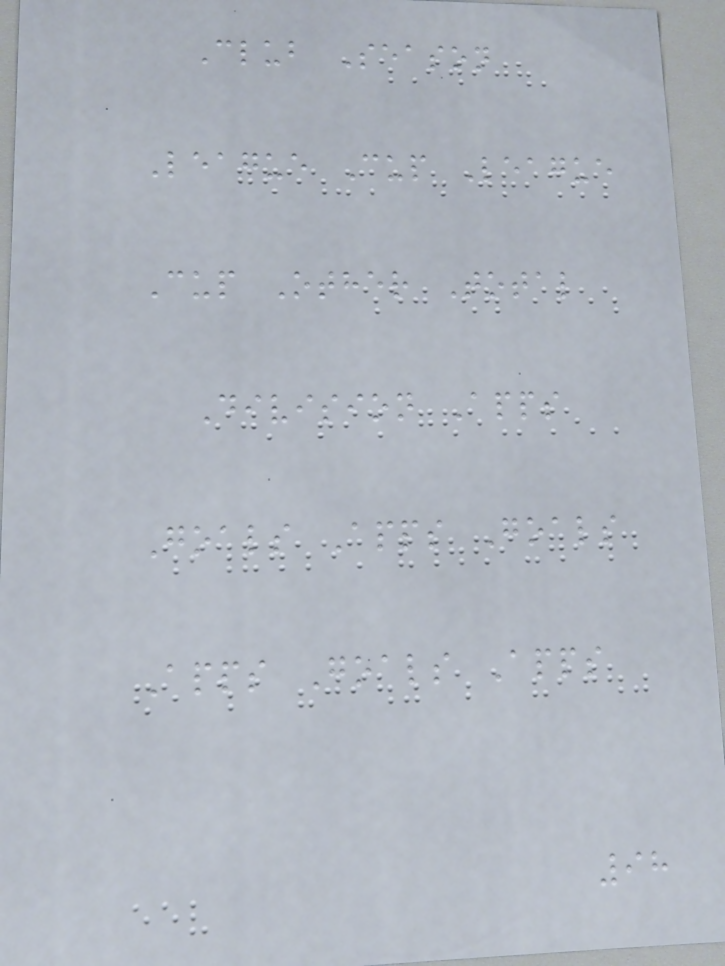Club Season
League Cup League
Cup Other Total
Division Apps
Goals Apps Goals
Apps Goals Apps
98
